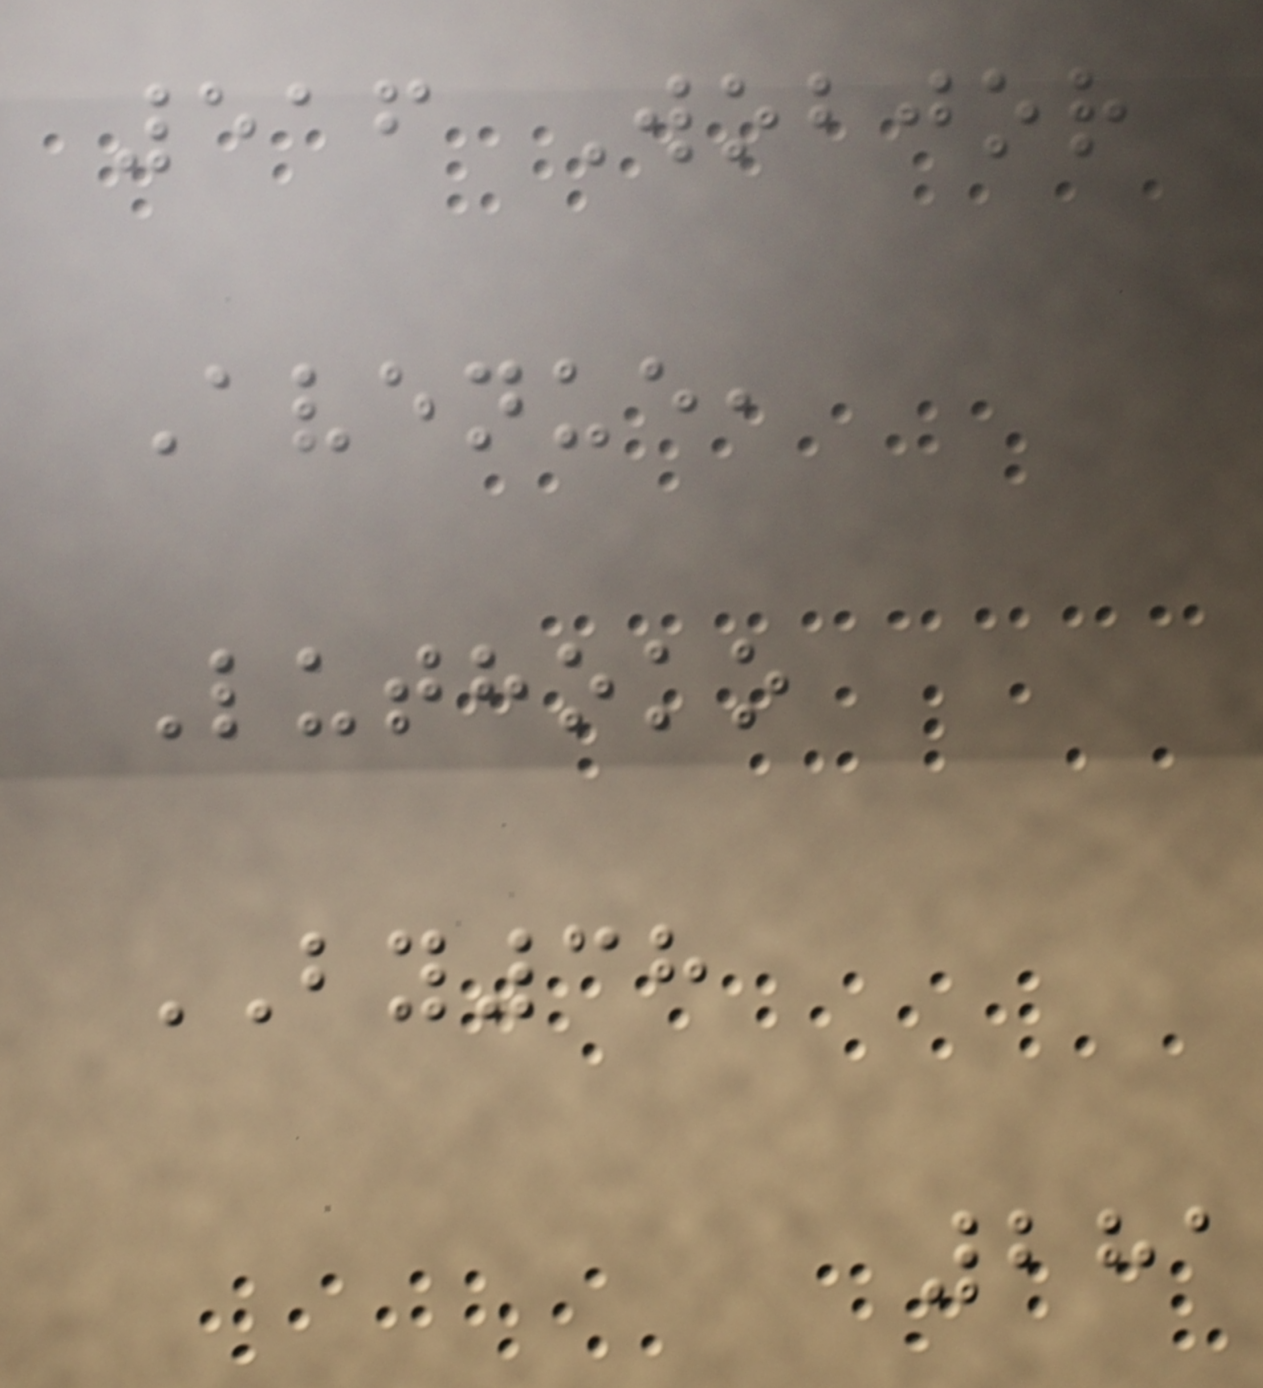516 Wobjor
Avenue,
Luthoko
BY38
281
